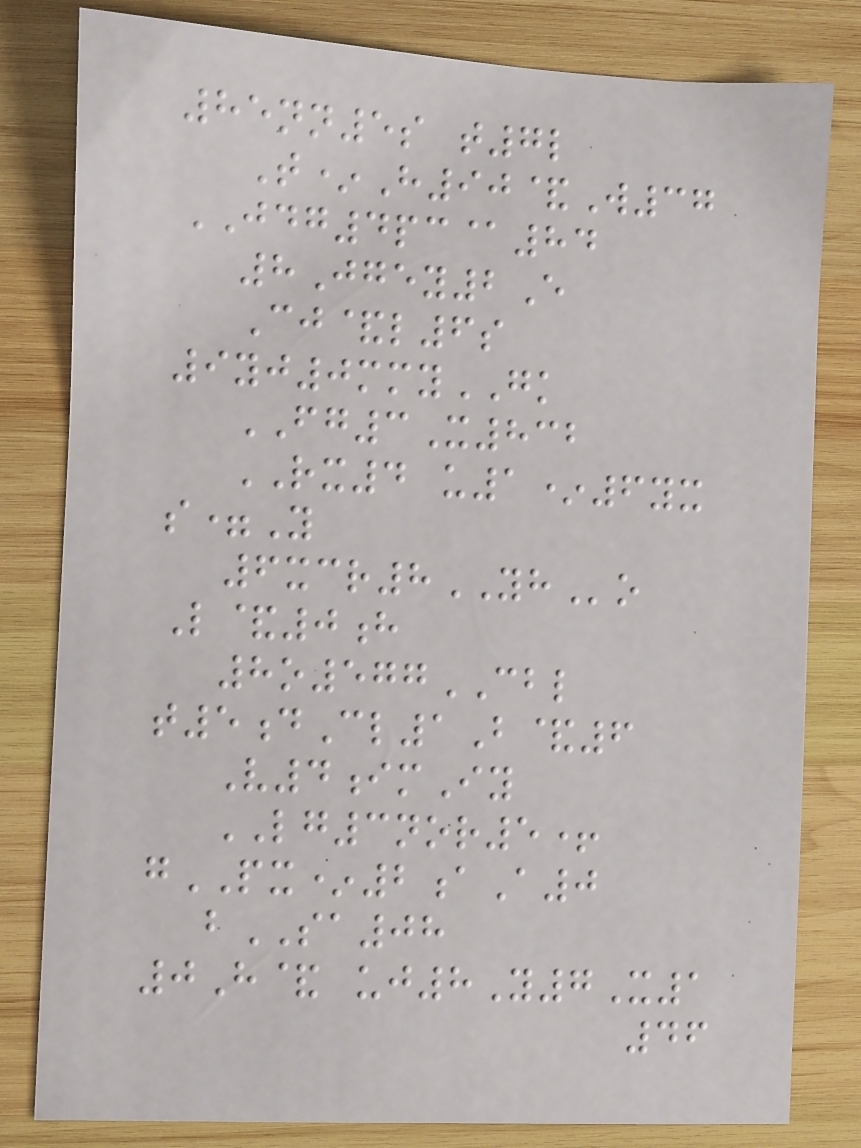85nn5s t7l
T*H90&W37
JDG4pc@84
8Jgey2E
Cj&l6s
9yj0mmyGK
FG3X832
RX4 u1*6yx
s=Y
6xcr8YHo
L&0h
8o577CBL
t5dCl1B&6
V4imIy
LG3nor5+
gPX*2aA0
bSA08
0H& uj8Y7X1
46
